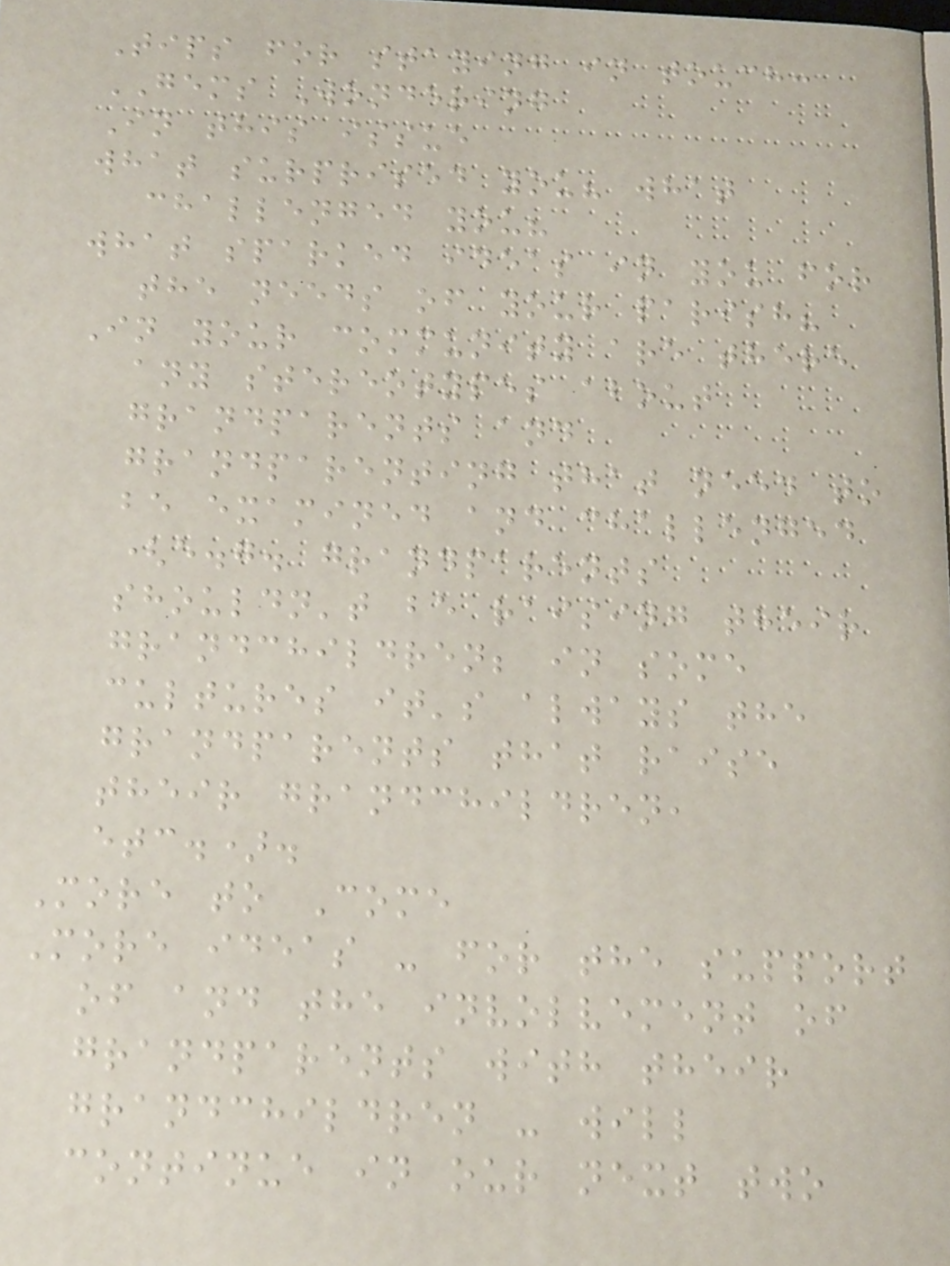Tips for staying in touch:
GEMS Wondering
In this issue
what surprised you? what
challenged you?
what sparked ideas in you for
the needs of your parish?
In your community are there
any stereotypes about
grandparents and
grandparenting that need to
be examined and challenged
(e.g. grandparents
shouldn't be raising their
grandchildren; in some
cultures it's always the
grandparents that raise
their grandchildren,
etc.).
More to Come
More ideas - for the support
of and the involvement of
grandparents with their
grandchildren - will
continue in our next two
